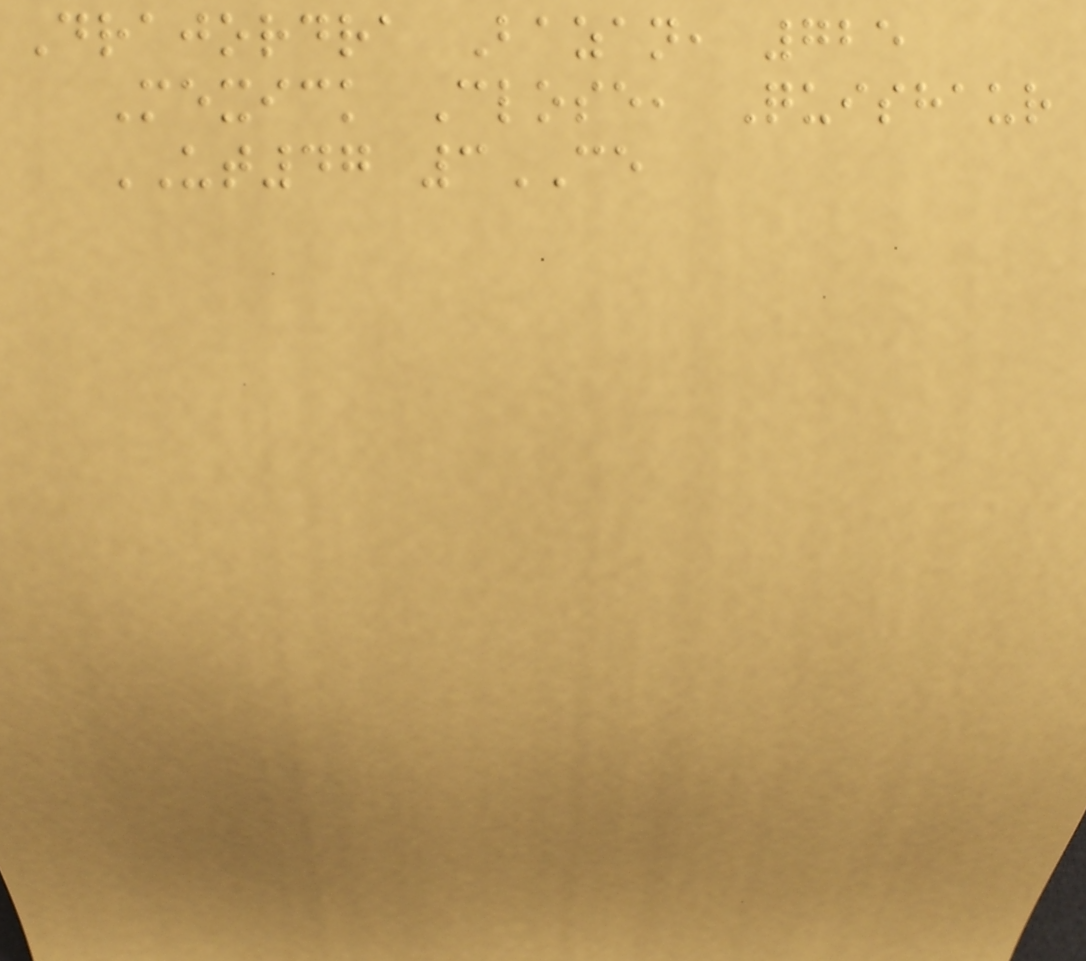Drajordra Bazan, 725
Mexick Close, Quishaur
UT47 3CE
